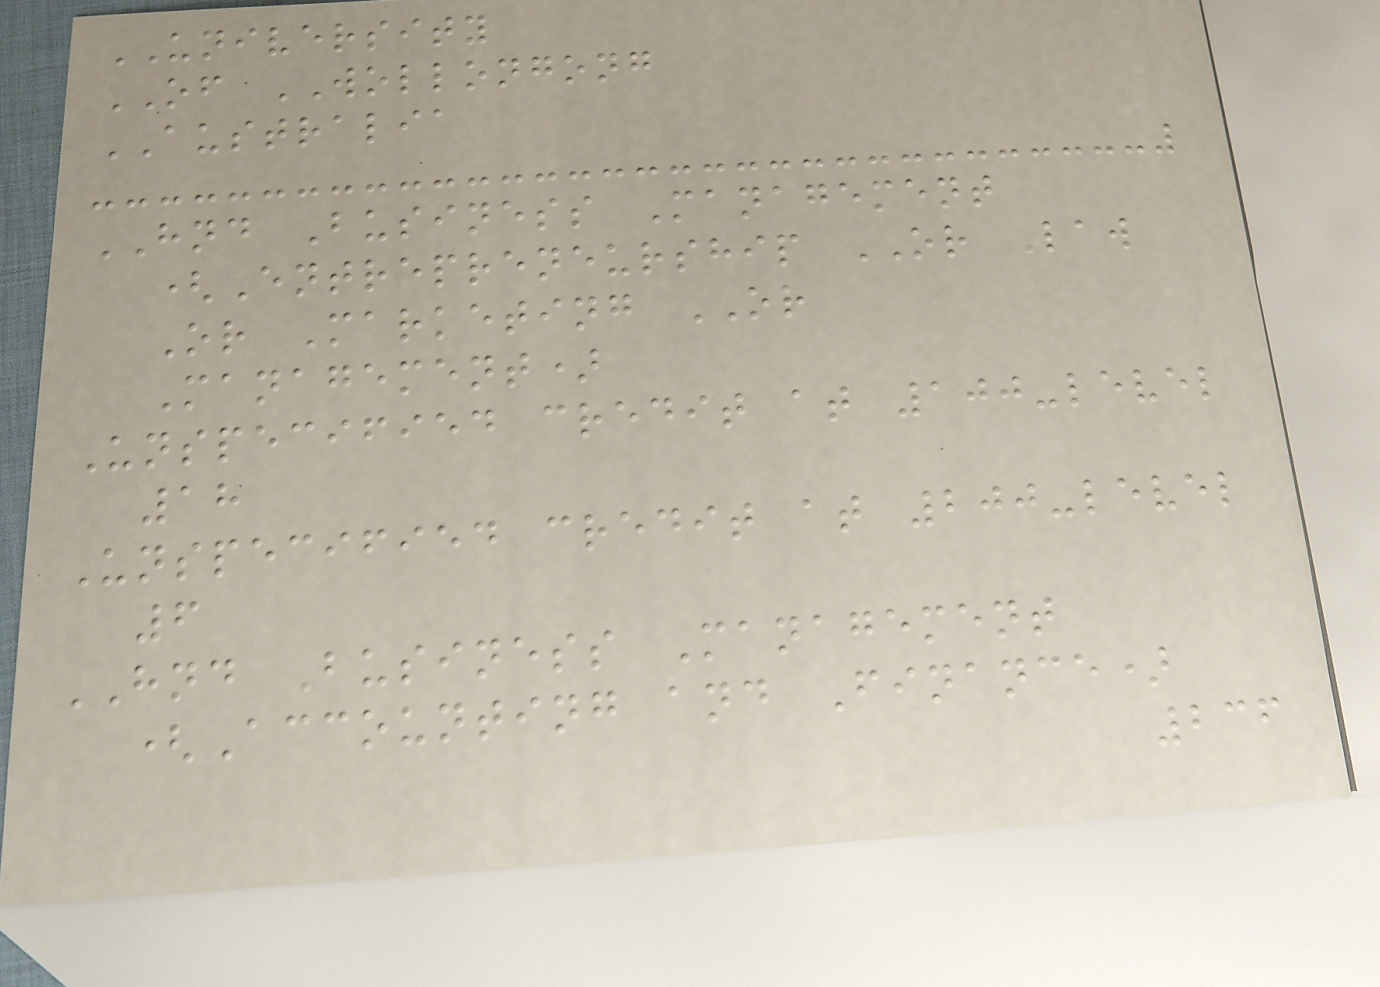UNIVERSITY
OF WOLLONGONG
AUSTRALIA
HND Business Management
(Entrepreneurship OR Law
Or Marketing OR
Management)
Unspecified credit at 100-level
18
Unspecified credit at 200-level
6
HND Business Management
(Accounting and Finance)
236
